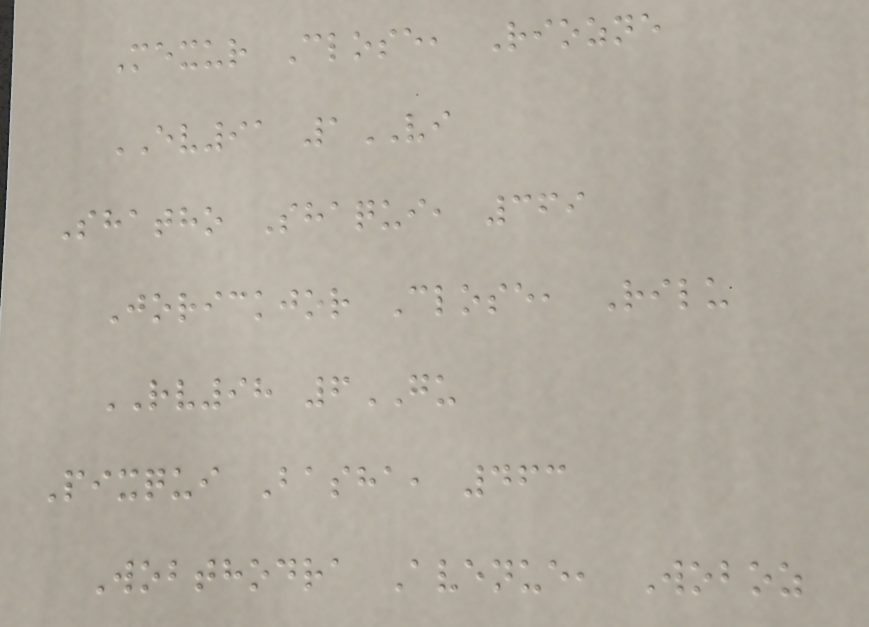Mexur Close, Riozne
EV91 1VI
Shatho Shaqui, 369
Jorickjor Close, Rilu
RV98 6GU
Pixqui Basha, 463
Wobthodra Avenue, Woboz
